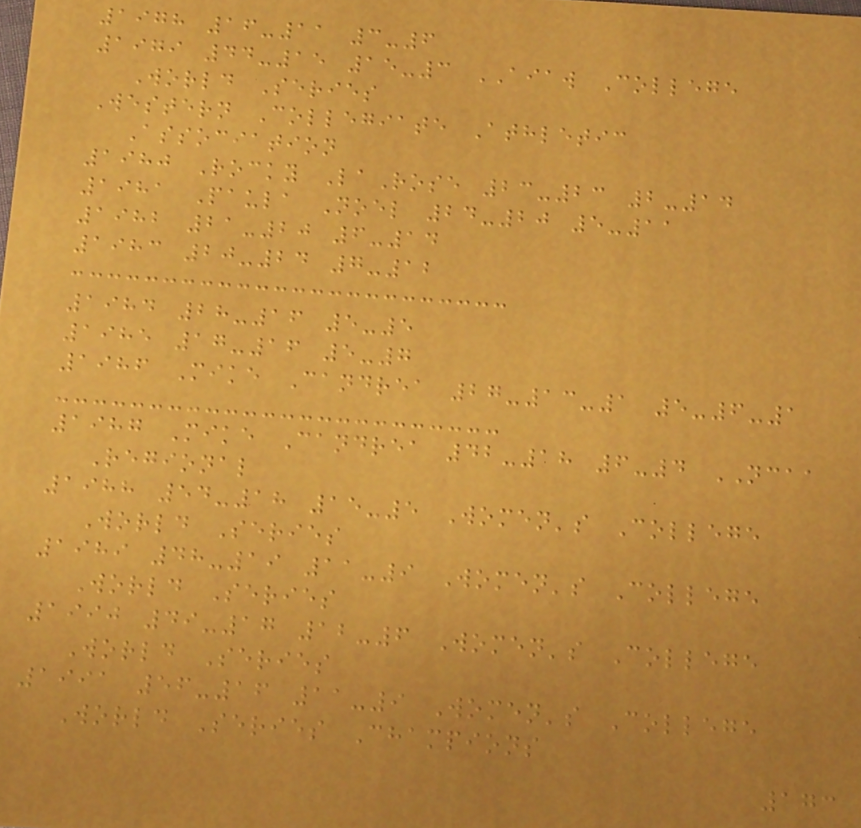1978 16-11 3-6
1979 44-15 15-3 AIAW College
World Series
Western Collegiate Athletic
Association
1980 Rocky LaRose 23-23 2-14
1981 Paula Noel 24-20 5-11
1982 21-20 6-14
1983 20-24 7-12
1984 28-16 5-5
1985 17-16 5-7
1986 Mike Candrea 27-13-1 5-6-1
1987 Mike Candrea 42-18 6-4 NCAA
Regional
1988 54-18 15-5 Women's College
World Series
1989 48-19 11-9 Women's College
World Series
1990 49-17 12-6 Women's College
World Series
1991 56-16 11-9 Women's College
World Series Champions
173
